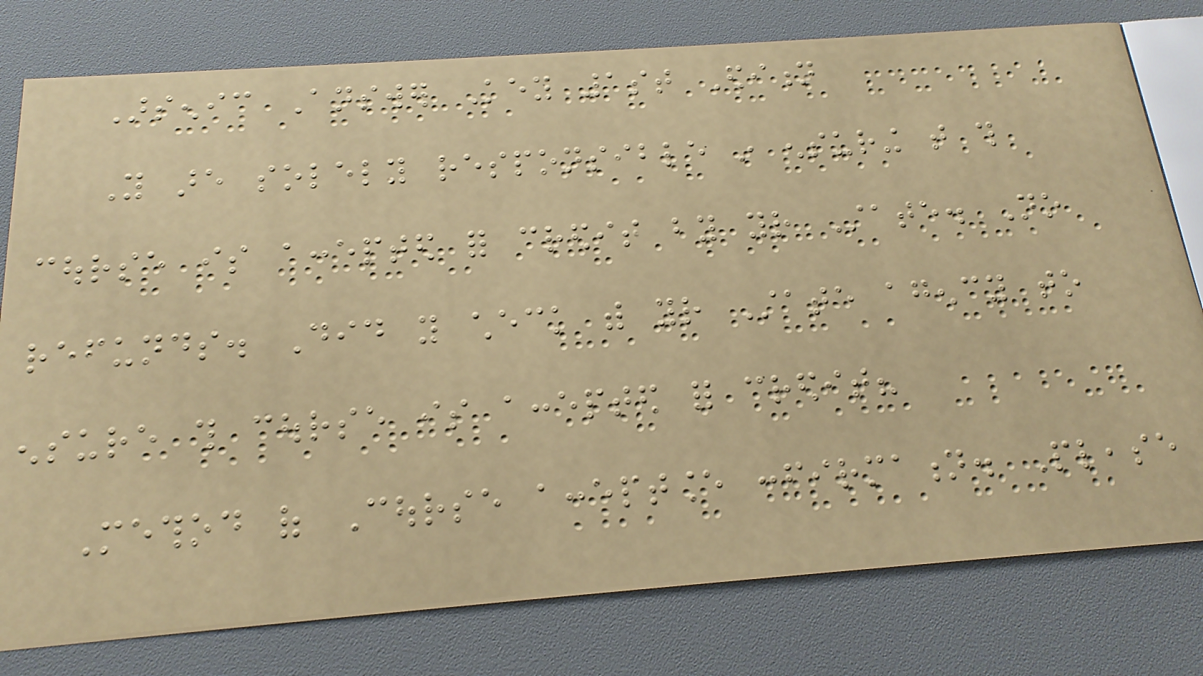Arsenic Answer Key 1st Edition
You are solely responsible in ensuring that this
course is accepted for credit by your State. No
refunds. Did you check with your State agency to
ensure this course is accepted for credit?
Method of Course acceptance confirmation. Please
